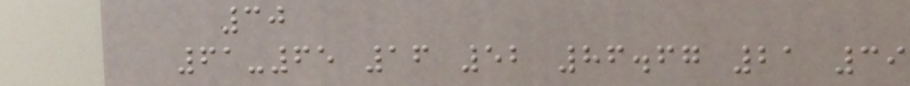30
61-65 16 52 86.67 21 39
